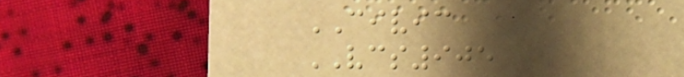CIVIC
VCS905
